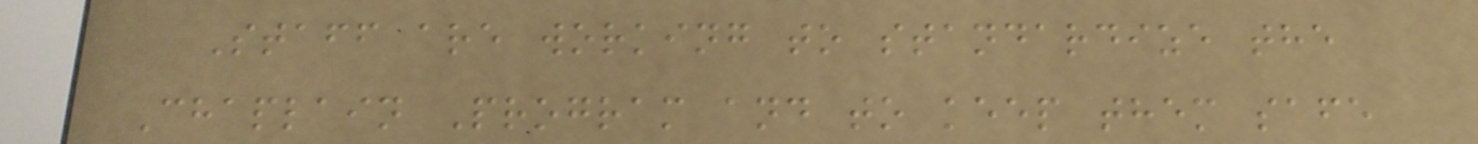Staff are working to standardize the
Chaplain Program and to keep them safe
